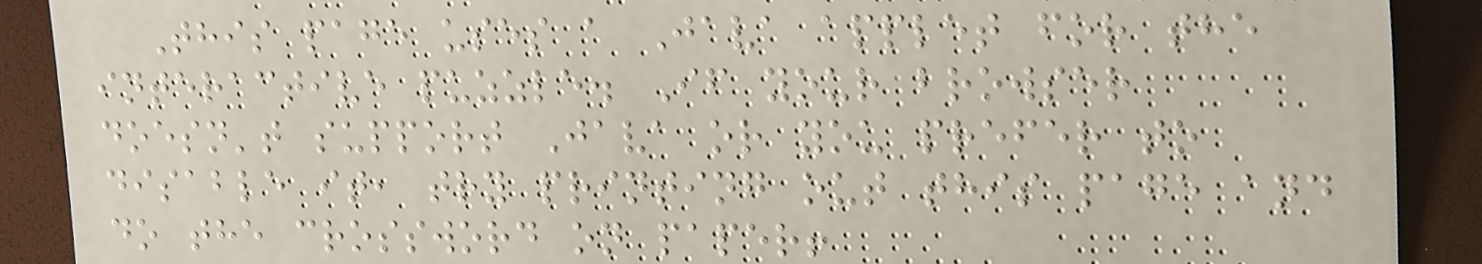This page uses a Java applet for the
interactive puzzle. If your browser
doesn't support Java or you prefer to
disable it, try printing out this page and
do the crossword on paper!
